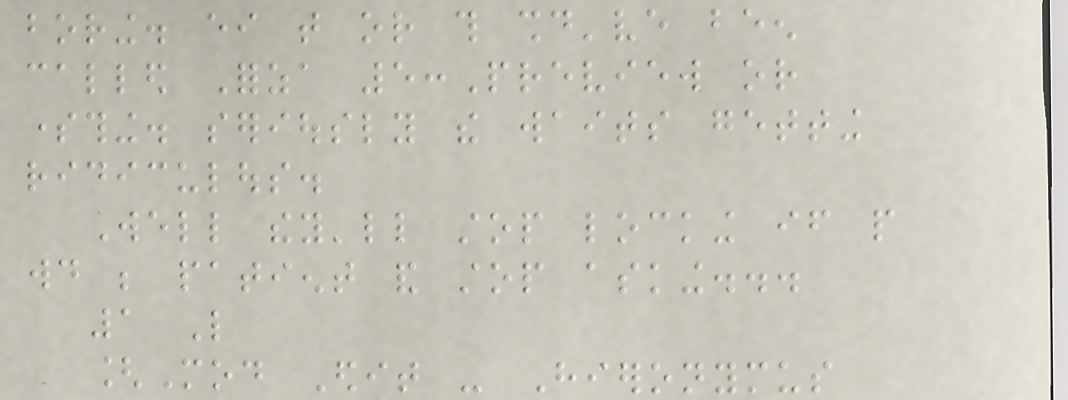boring. either that or this should've been
called Forza 5:Preview or
something. seriously the waits getting
ridiculous.
Well they'll stop locking if people
would be patient and stop asking...
1 Like
[Mod Edit - Hieronymus
